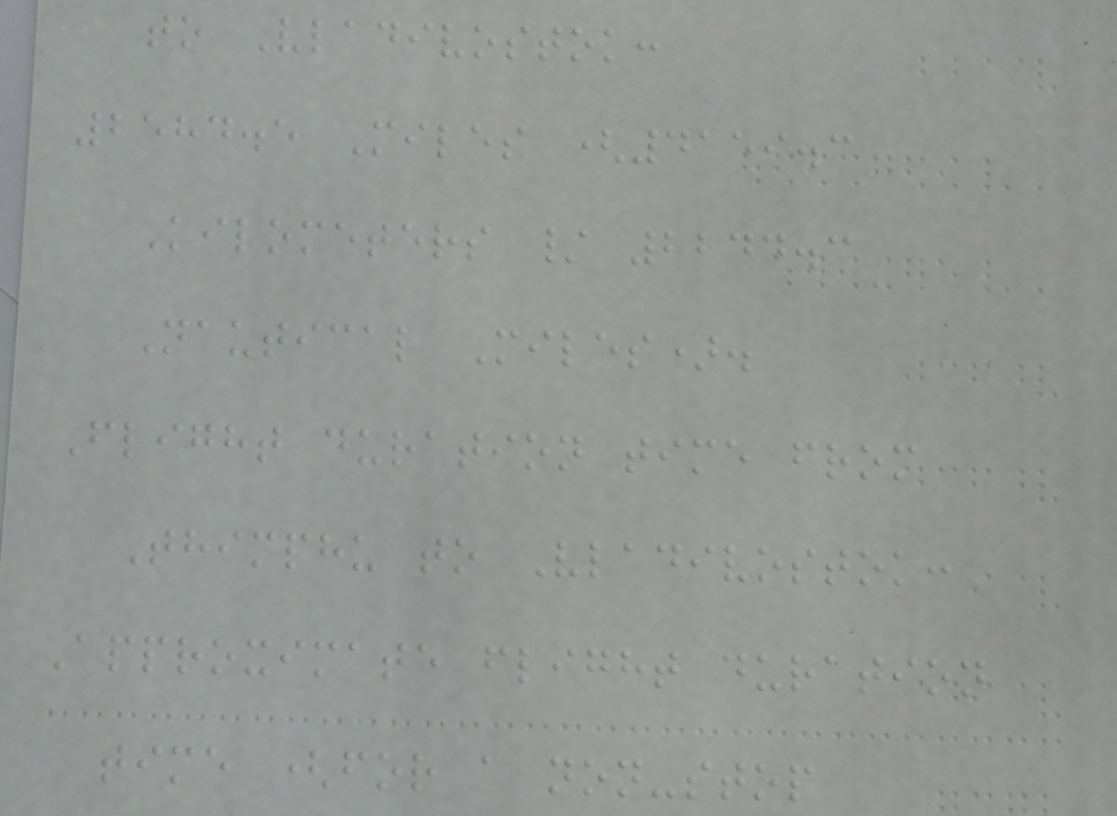to Vladivostok:
2584.5 Miles (4159.3
Kilometers / 2244.3
Nautical Miles).
Flight duration time from
Thimphu to Vladivostok:
Approximate flight duration
time (for a non-stop
